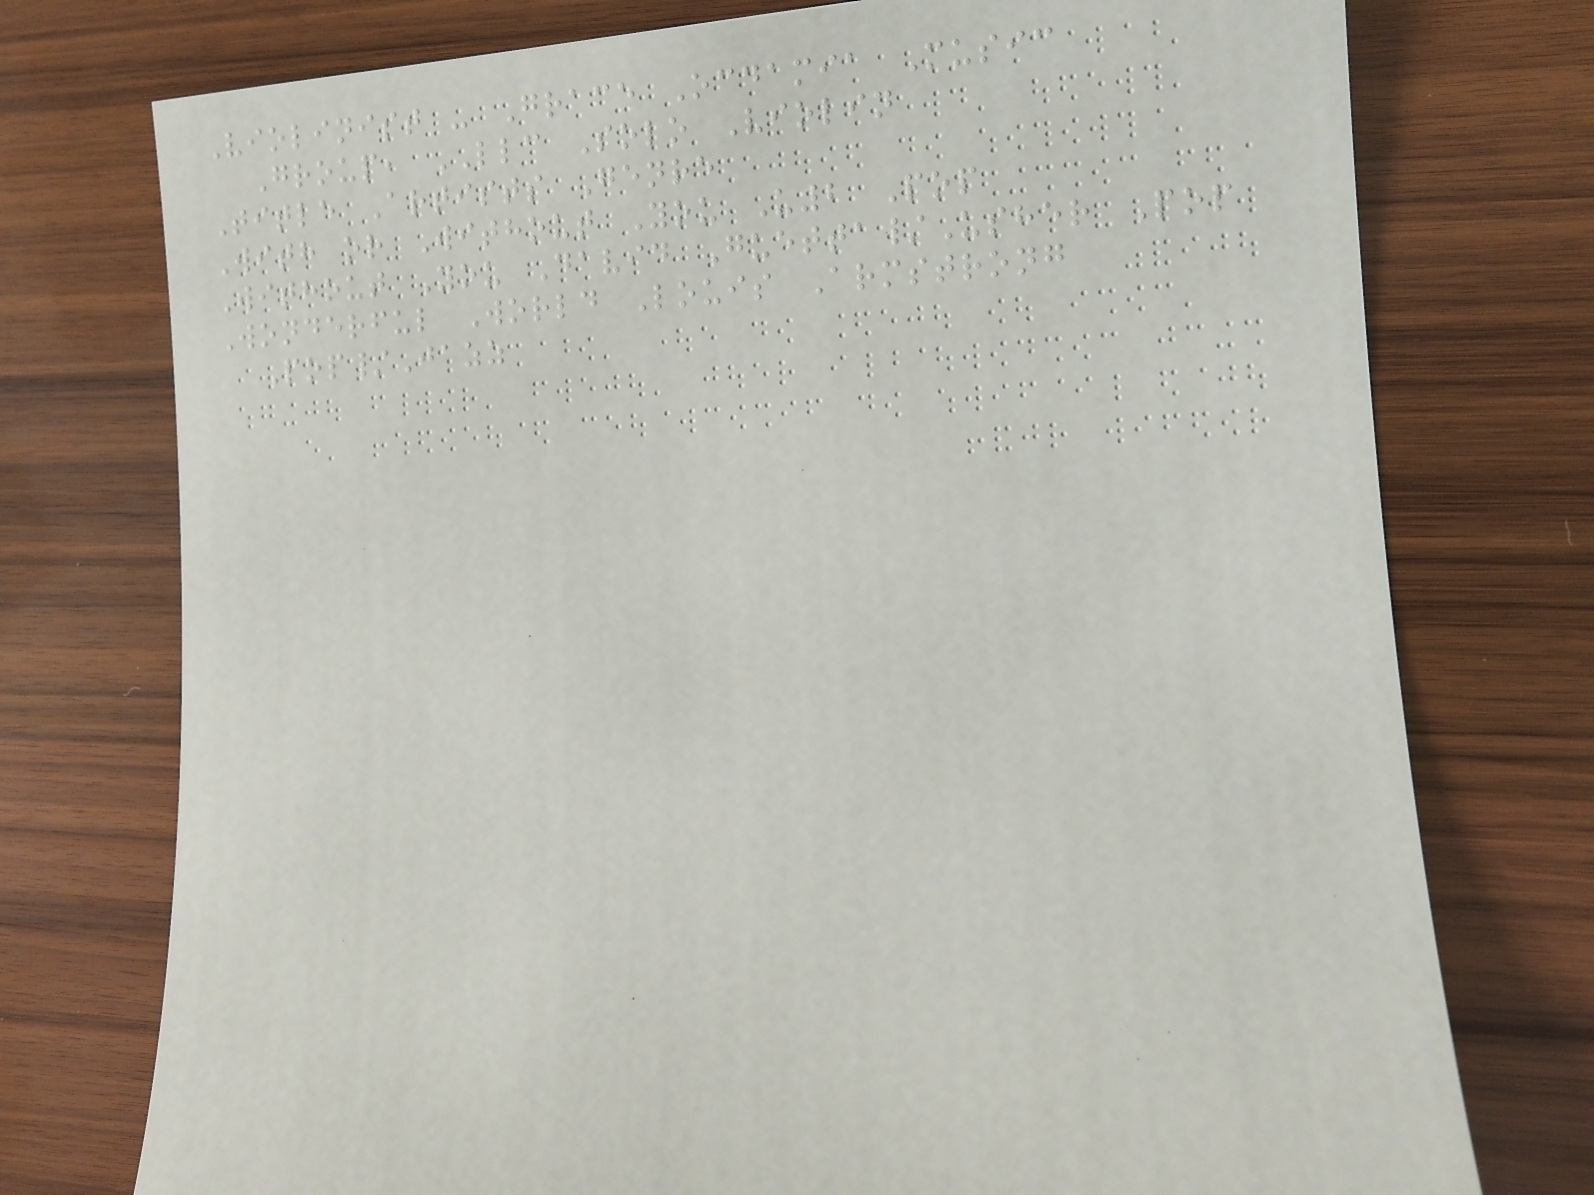Violinist - Grace Ocdamia Music
Group, LLC Solo Violin
Title Artists Genre
With or Without You U2 Pop
Without You David Guetta/Usher Pop
Wonderful World Louis Armstrong
Pop/Jazz
